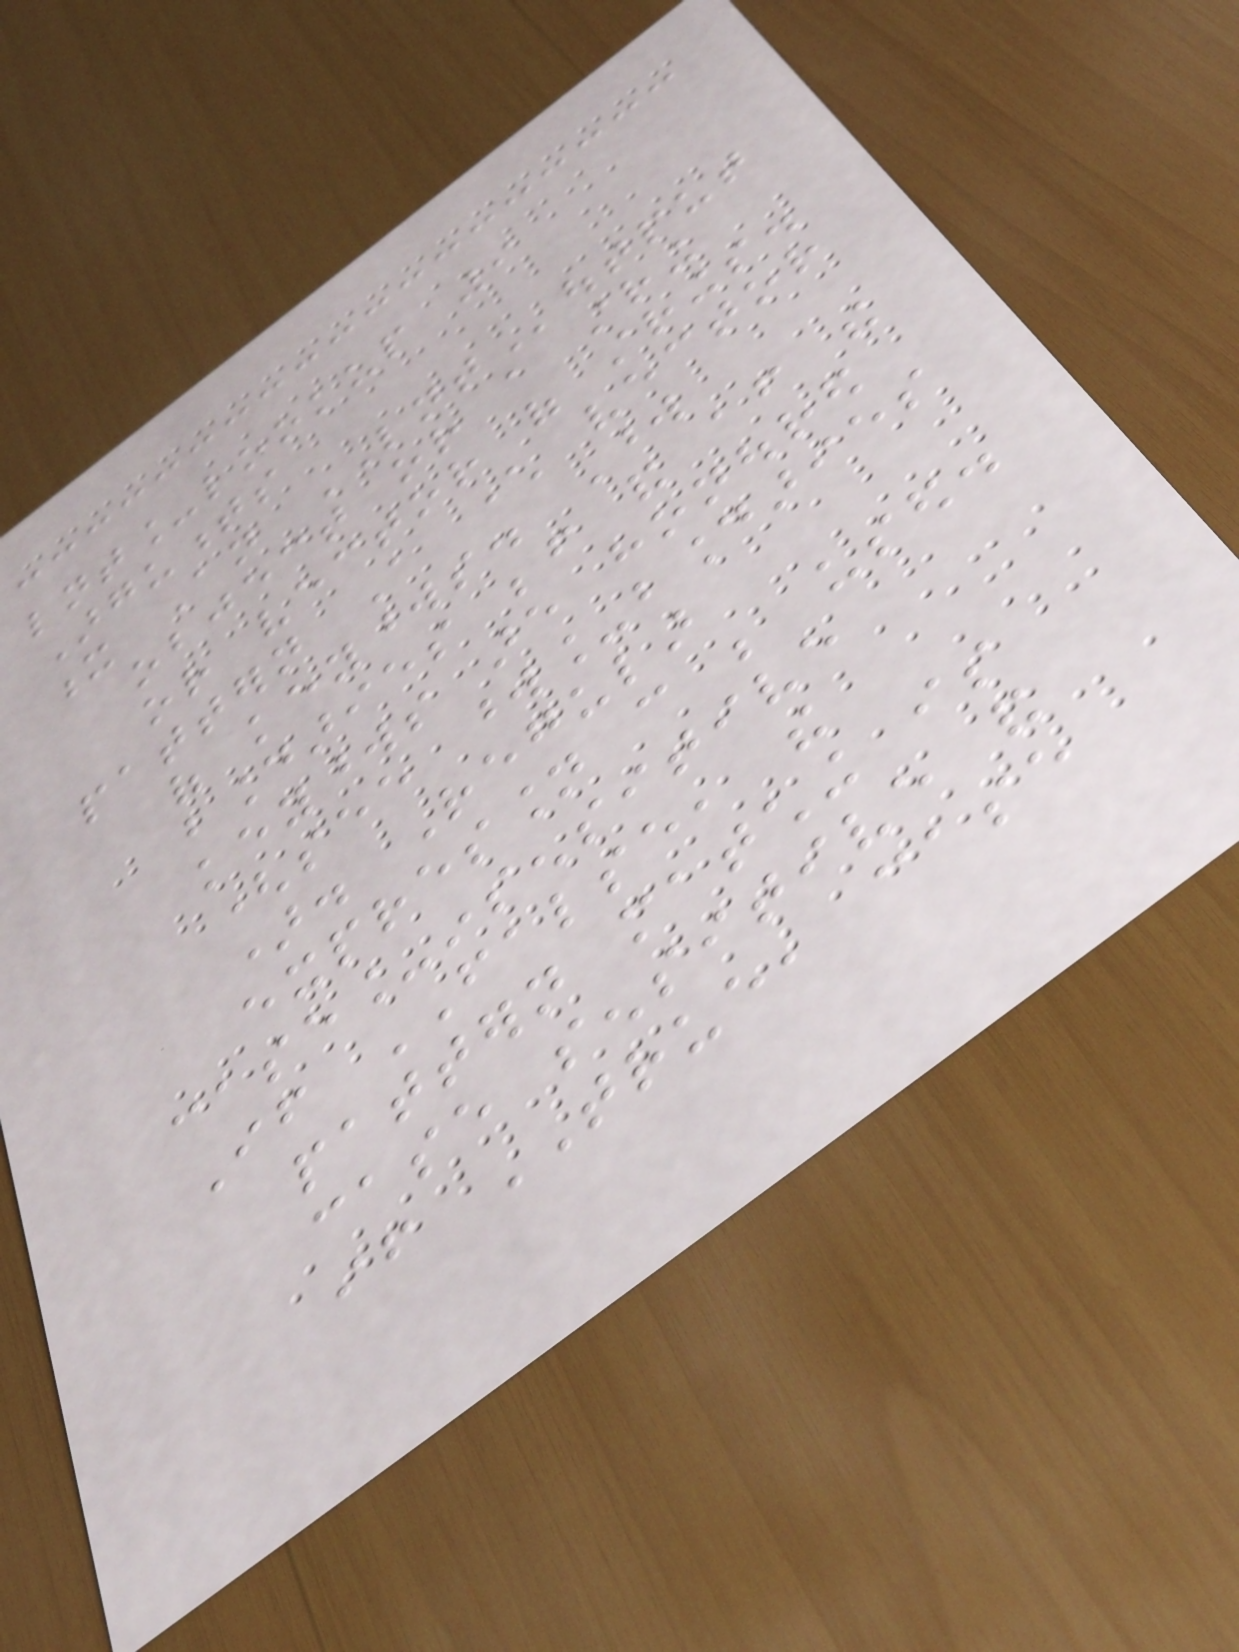lnt_lookup 9
Arguments
x An LNToutput
object or a string
or vector of strings.
pattern A character vector
of keywords. Word
boundaries before and after the
keywords are honoured
(see word_boundaries
). Regular
expression can be used.
case_insensitive
If FALSE, the
pattern matching is
case sensitive and
if TRUE, case
